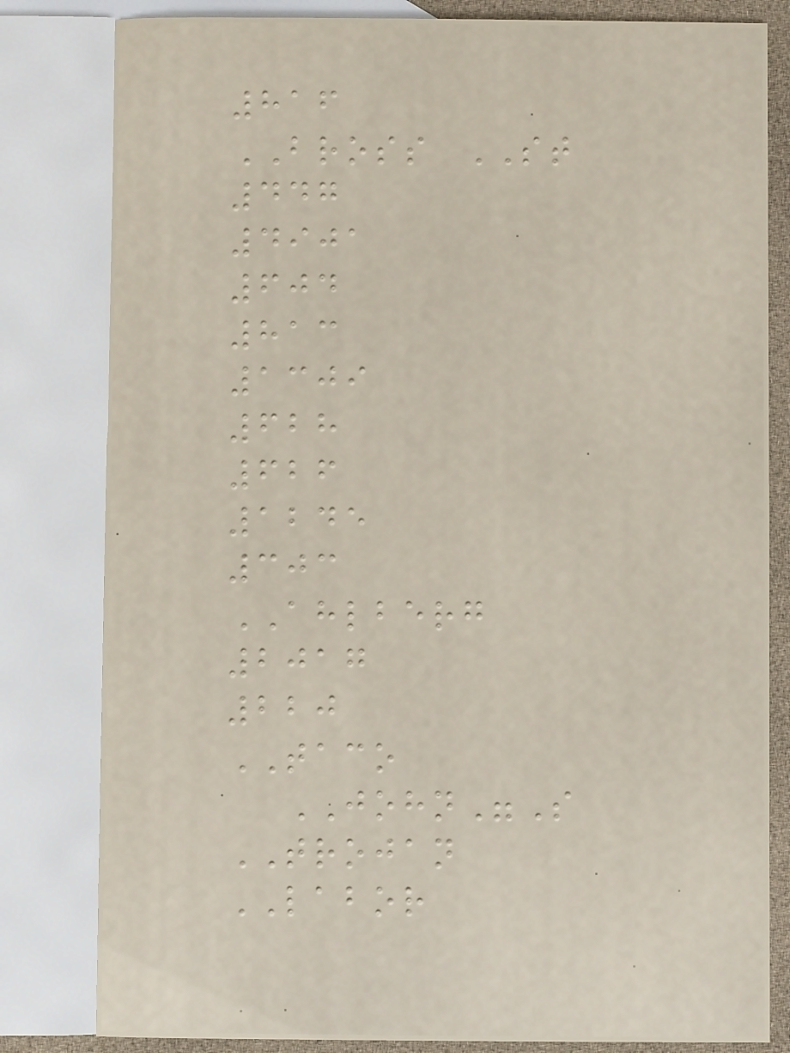816
BROSS ST
447
4901
604
813
1309
628
626
1245
303
AHLBERG
2017
220
TACO
JOHN"S
TROJAN
LABOR
